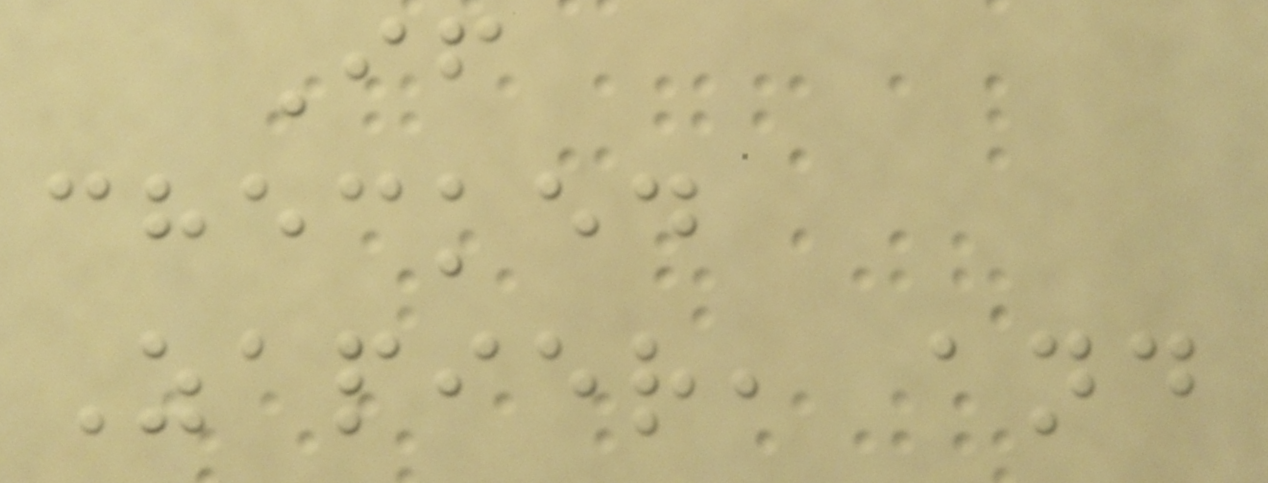If
checked
Zapier, and
